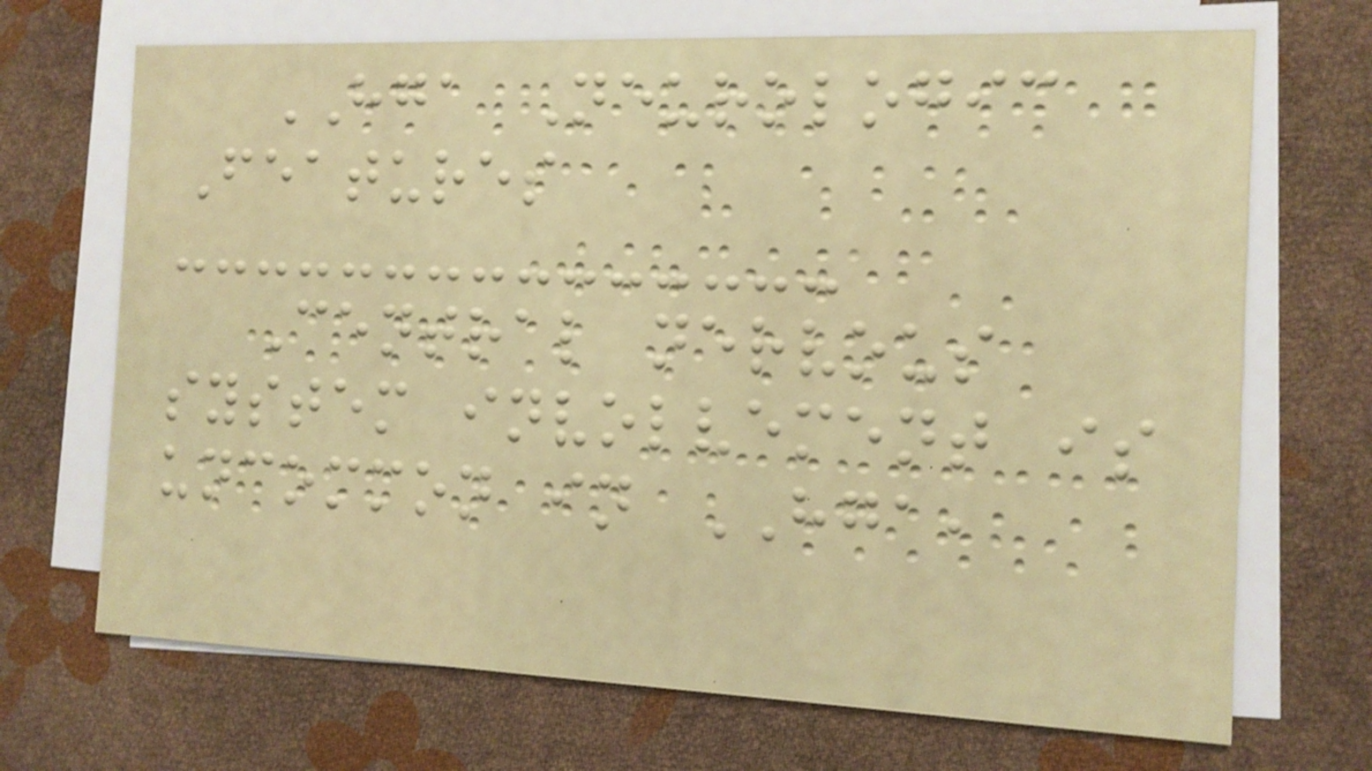HGA Neurologic
Features
Central nervous
system involvement is
uncommon in HGA,
